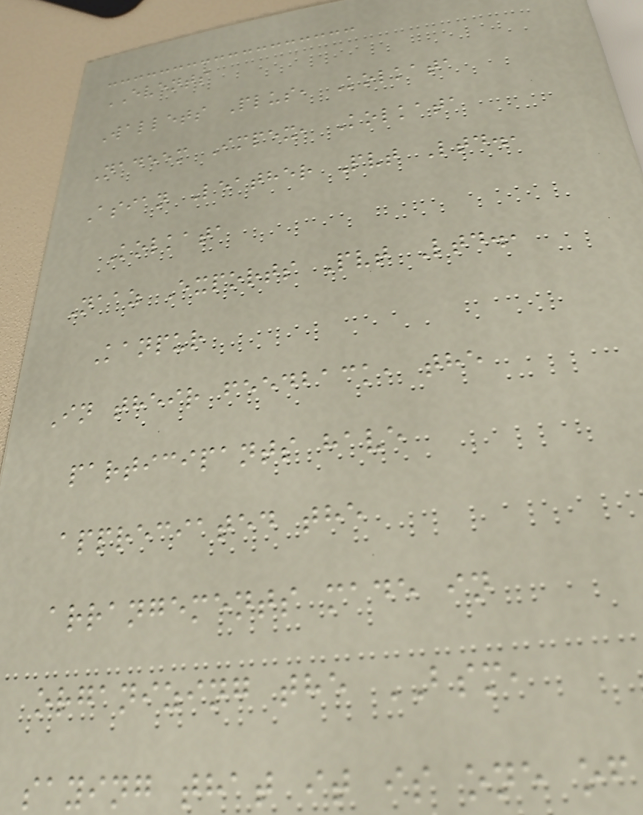EVENTS
Wallets Plus, Kolkata
Nadeem Impex, Kolkata
Asian Leather Pvt Ltd.,
Kolkata
Naaz Exports Pvt Ltd.,
Kanpur
In their feedback, the
participants have
appreciated the
arrangements made in
organizing the BSM,
saying that it is one of
